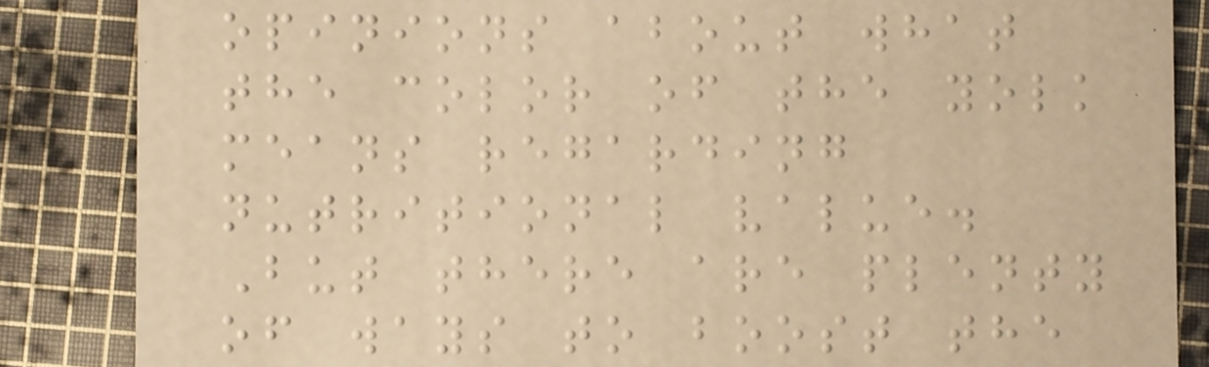opinions about what
the color of the yolk
means regarding
nutritional value.
But there are plenty
of ways to boost the
